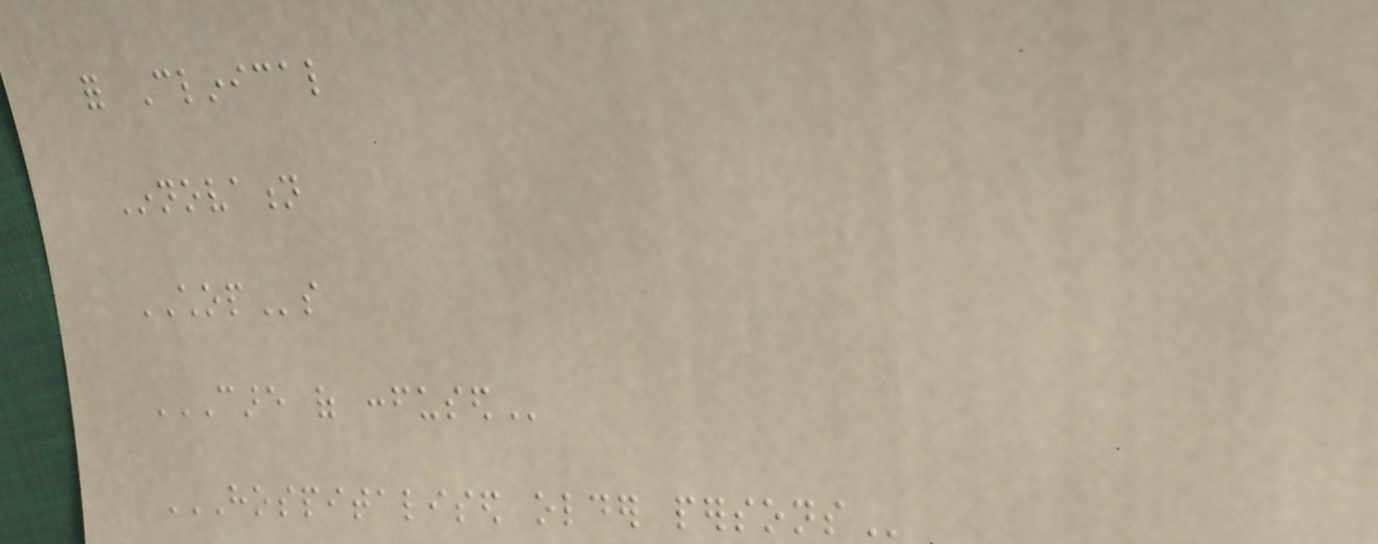for Clinical
Innovation
CHOPs
CARE OF CONFUSED
HOSPITALISED OLDER PERSONS
